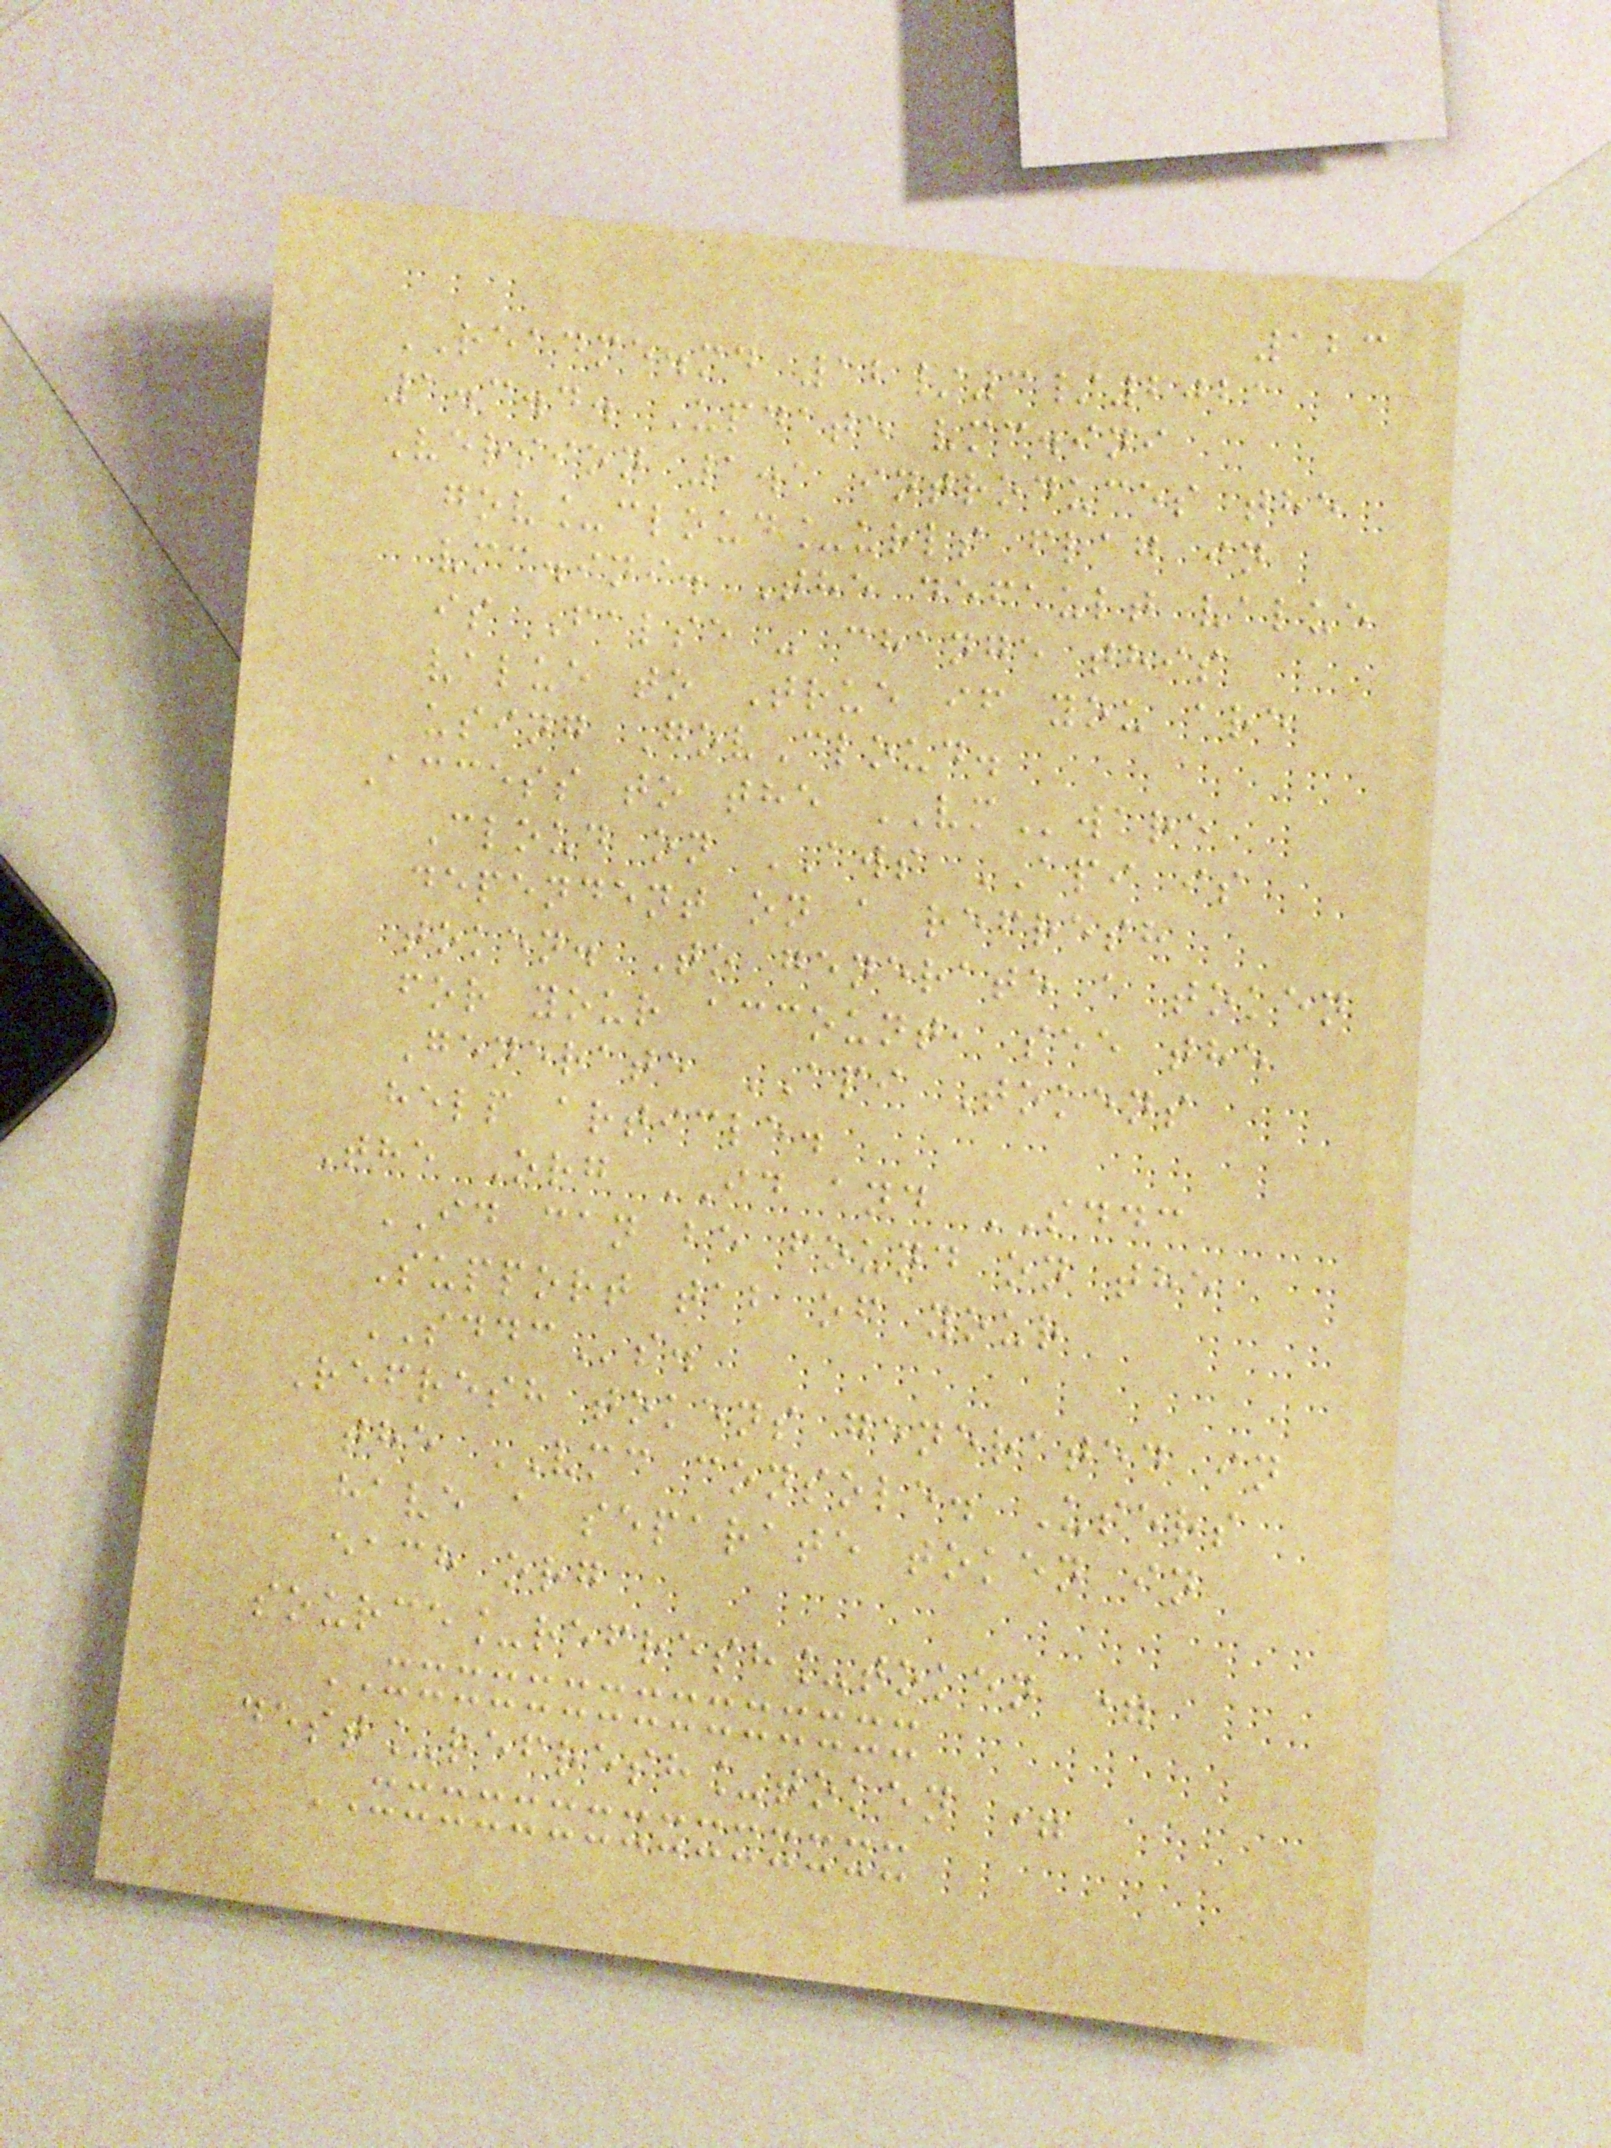123
README.md 12/3/2021
1.3.4. Update vmc.ini
Version 1.1 introduces the
gov_cloud_urls flag in
vmc.ini. The default value
is False - change this
value to True if you are
using GovCloud.
Access to the VMware
Cloud on AWS API is
dependent on a refresh
token. To generate a token
for your account, see the
Generate API Tokens
help article.
The Org ID and SDDC
ID can be found on the
Support tab of your
SDDCs.
Refresh tokens generated in
the VMC console. Users
have a separate token in
each org
source_refresh_token =
XXXXXXXXXXXXXXX
dest_refresh_token =
XXXXXXXXXXXXXXX
